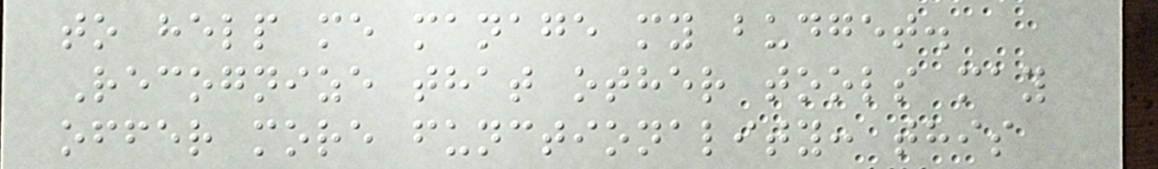to help me manage my budget.
Recognize that other tools may
offer more functionality: this
